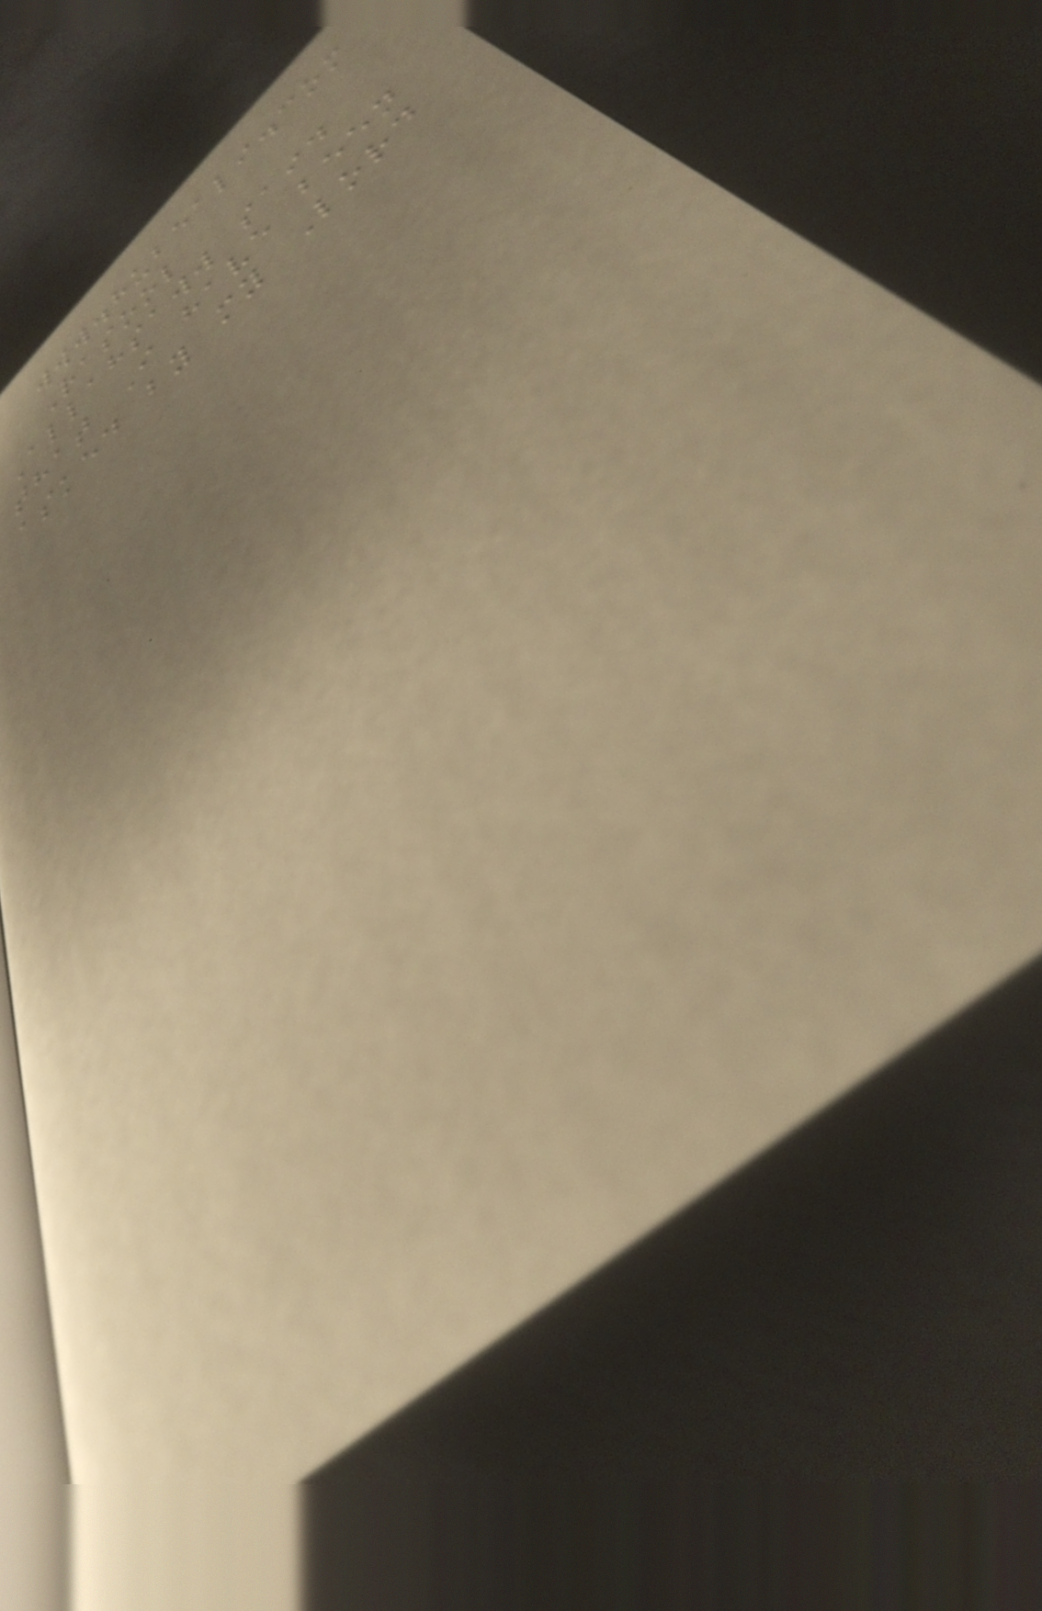www.hubeali.com
Rasool
Allahsaww said
that I have been
asked by my Lord
